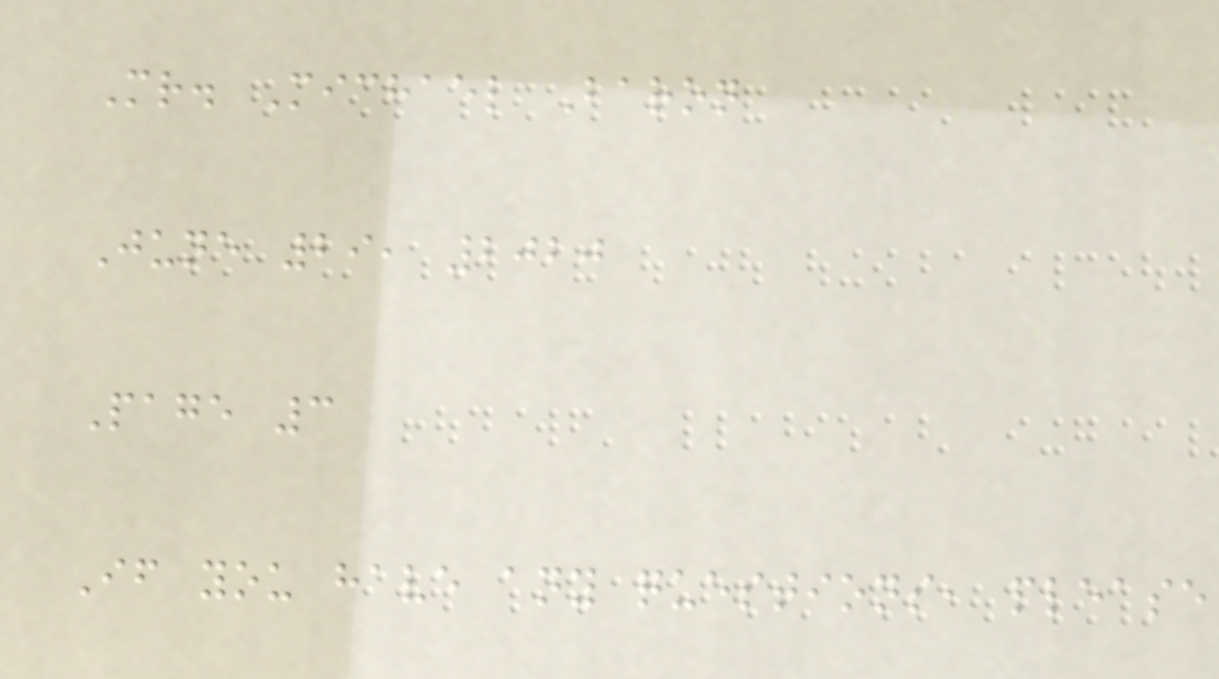Mr. Michael Baron
June 29, 2020
Page 3
If you have any questions, please
